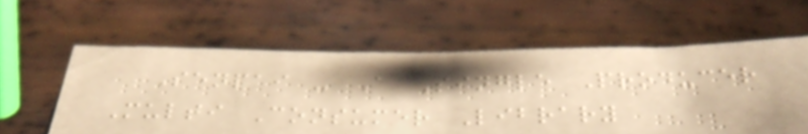Senpai - A Single Producer
Multi Consumer Library
